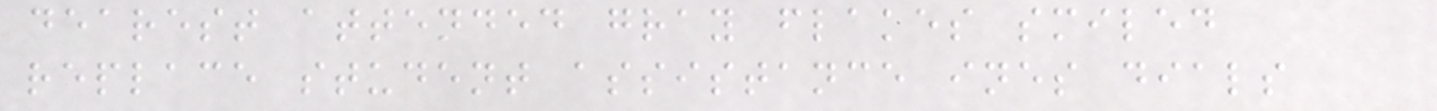dearest attended gray flakes smiled
replace student assistance ines dials
